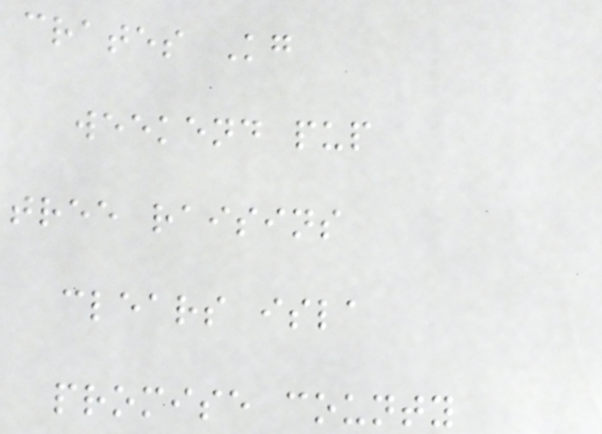crates Kg
weekend pup
tree raisins
clears isla
promise county
